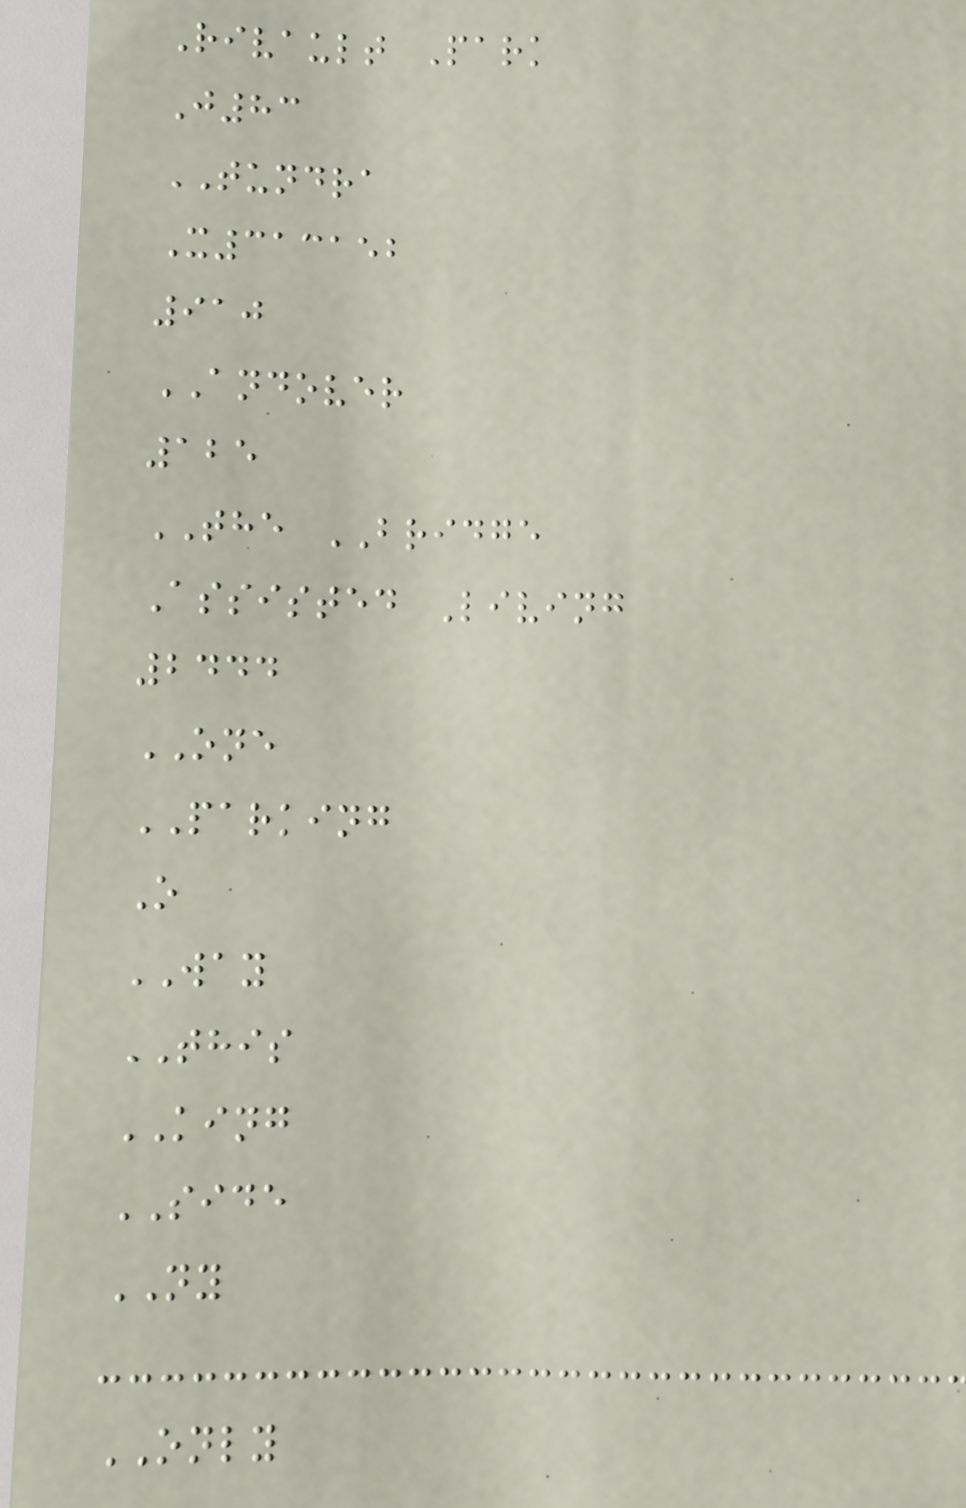Rivault Park
J83
TUNDRA
X313152
910
ANDOVER
125
THE BRIDGE
Assisted Living
2444
ONE
PARKING
O
WAY
THIS
KING
SIDE
NY
ONLY
